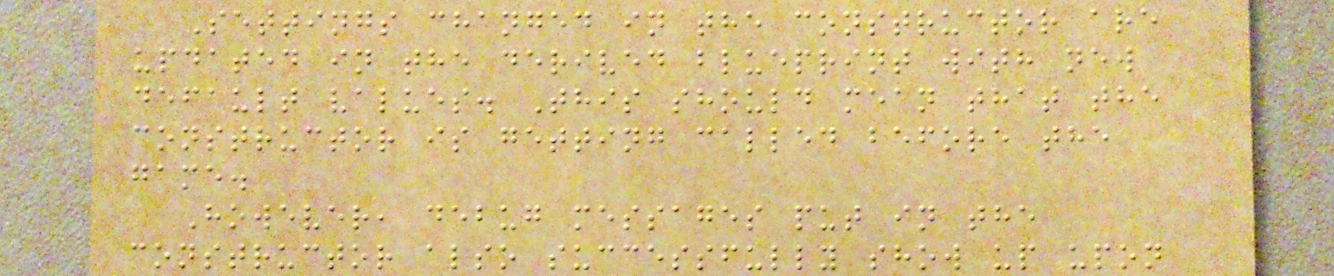Settings changed in the constructor are
updated in the derived blueprint with new
default values. This should mean that the
constructor is getting called before the
game.
However, debug messages put in the
constructor also successfully show up upon
